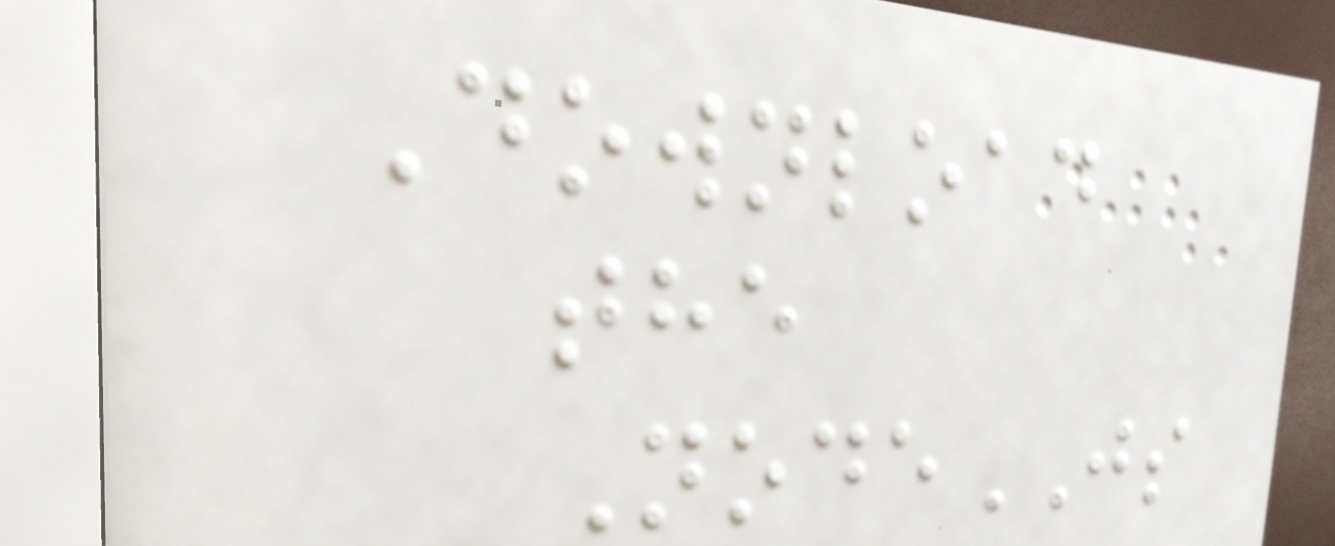Download
the
NodeJS
